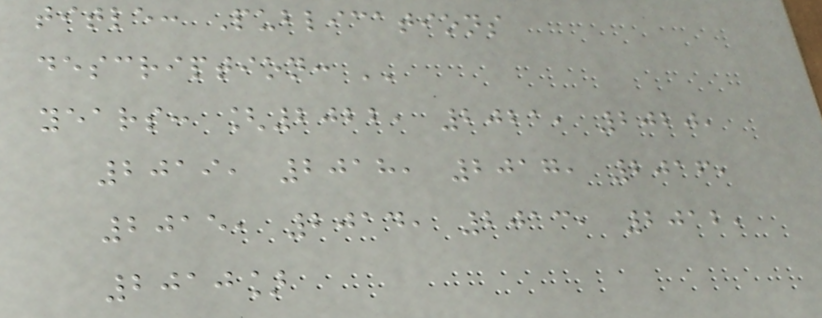title: Publications
description: ''
years: [2022, 2021, 2020,
2019, 2018, 2017, 2016,
2015, 2014, 2013, 2012,
2010]
